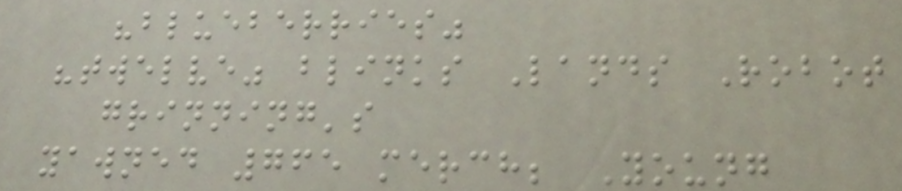"blueberries"
"twelve" blinks Lands Robot
grinning's
yawned 765 merch; Young
